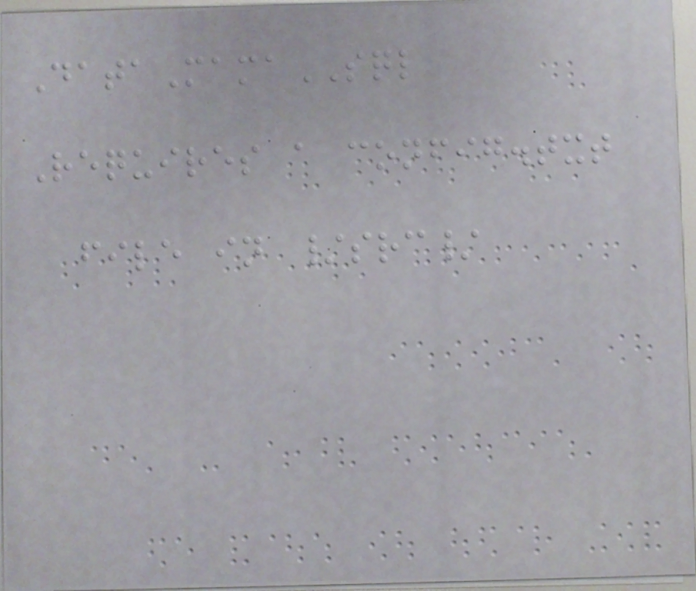DataMamaSQL
Requires a config.txt
file in /src/
